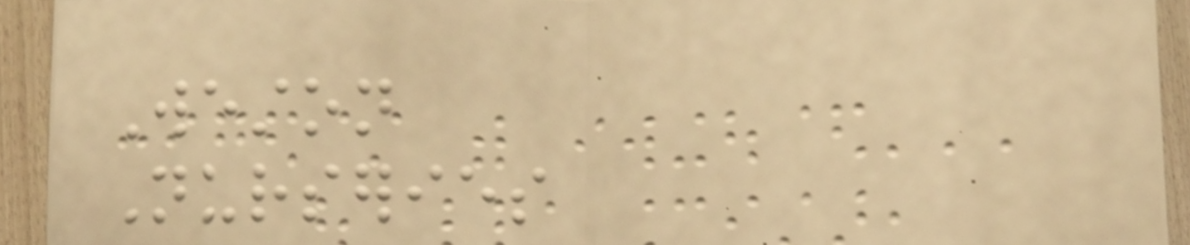Weston
Nurseries
